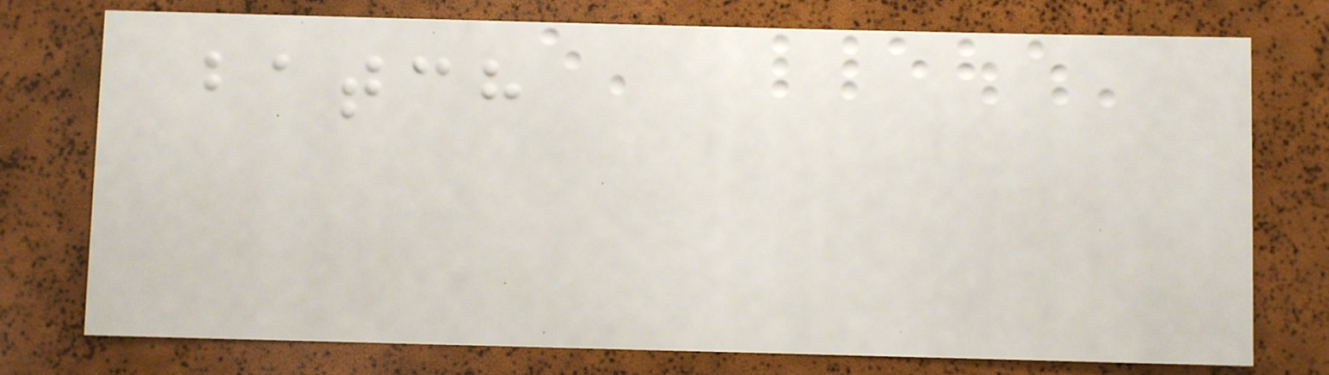batch
